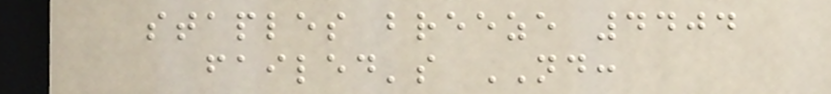staples breeze 4404
failed's ND:
